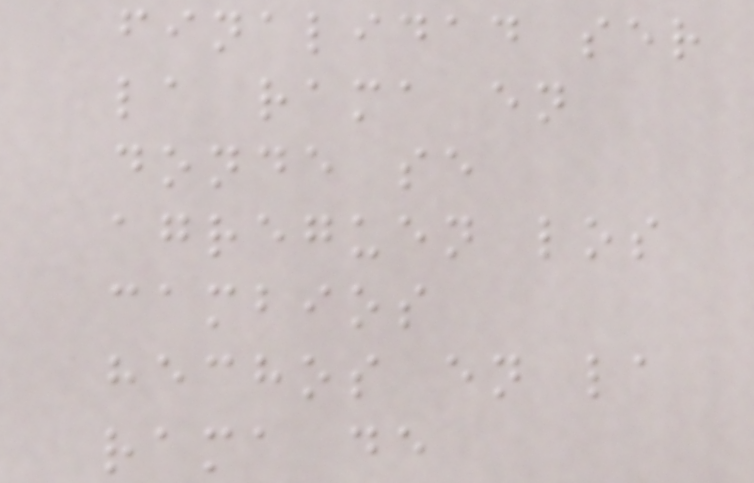finalidad ser
la rama en
donde se
agreguen los
cambios
hechos en la
rama de
